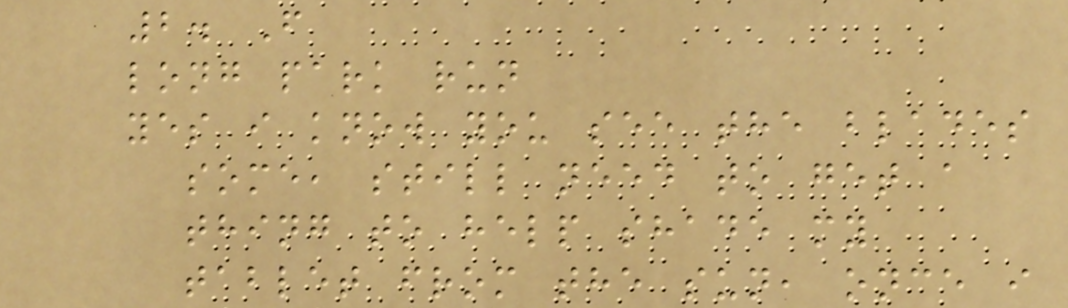2. F
long park run
yes i know you see the blades
some, still need to get a
thing to help shade my
tablet from the sun, once i
